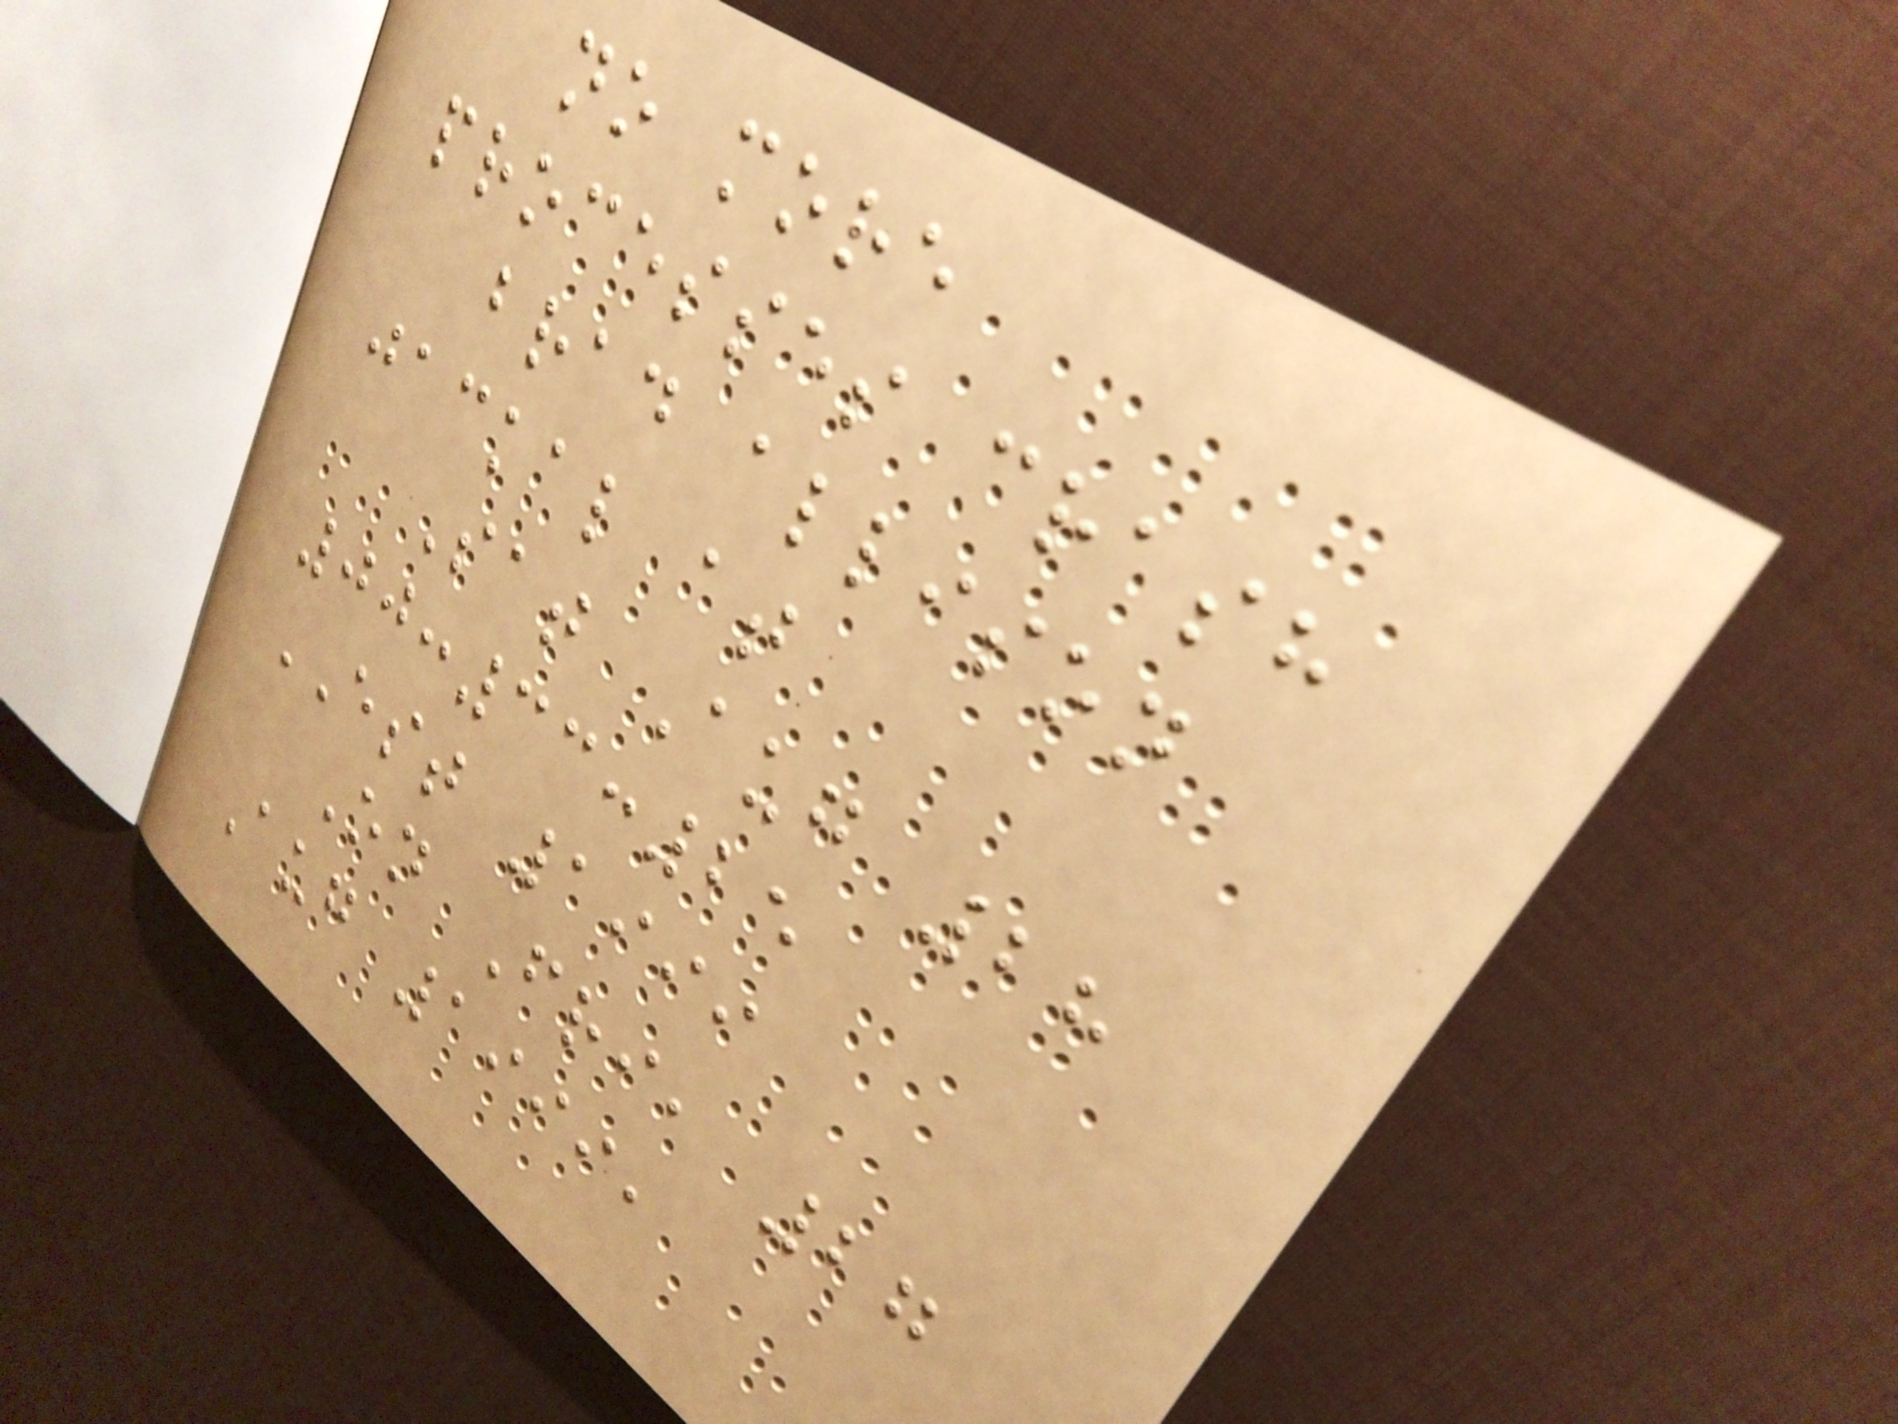no more
processes crash
brad allison
jackal at
Sat Aug 28
00:33:25
EST 1999
On Fri, 27
Aug 1999,
